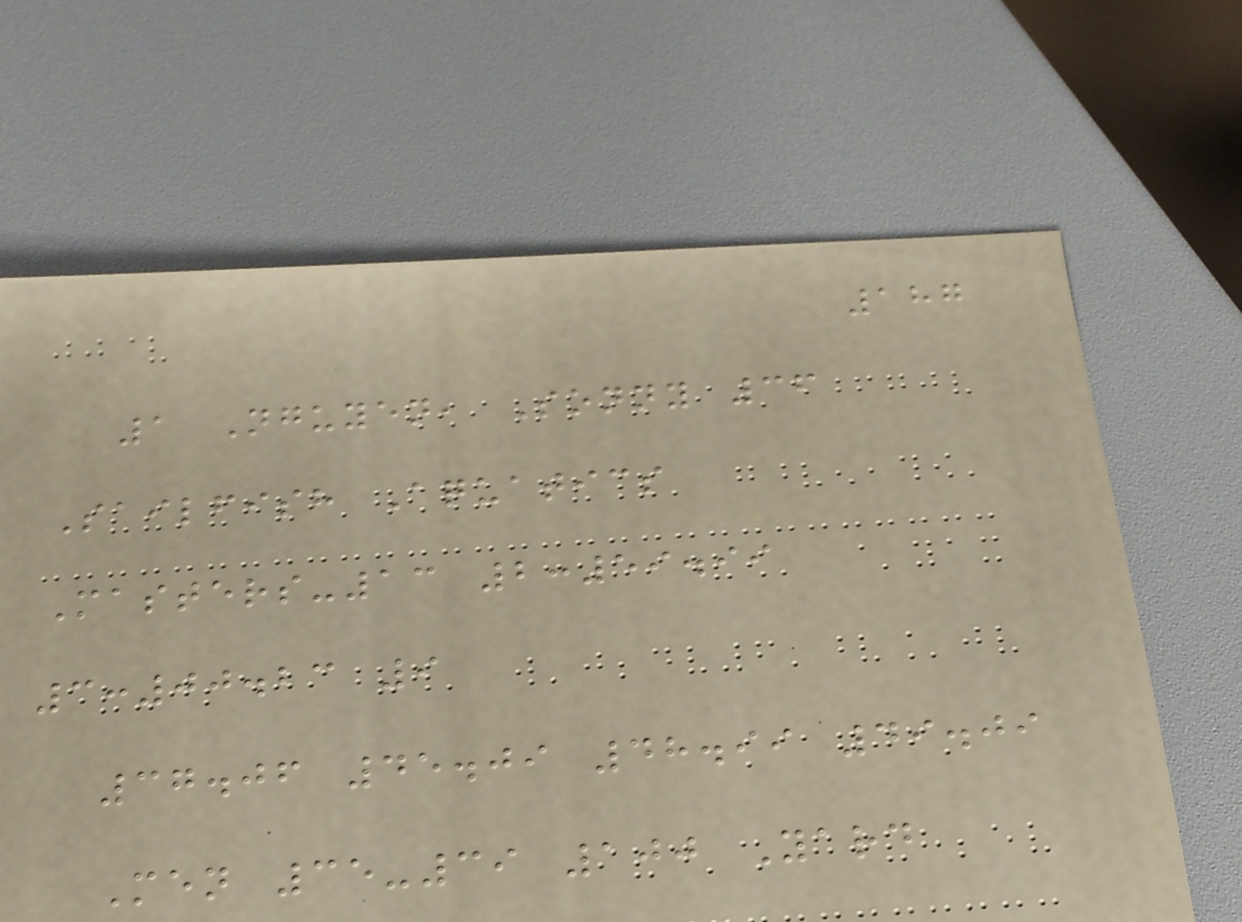187
1 Nguyen, Sonny 36
Sailfish Aquatics
Masters-13 2:59.99
3:00.23 9
37.06 45.09 48.99 49.09
Men 35-39 100 Yard
